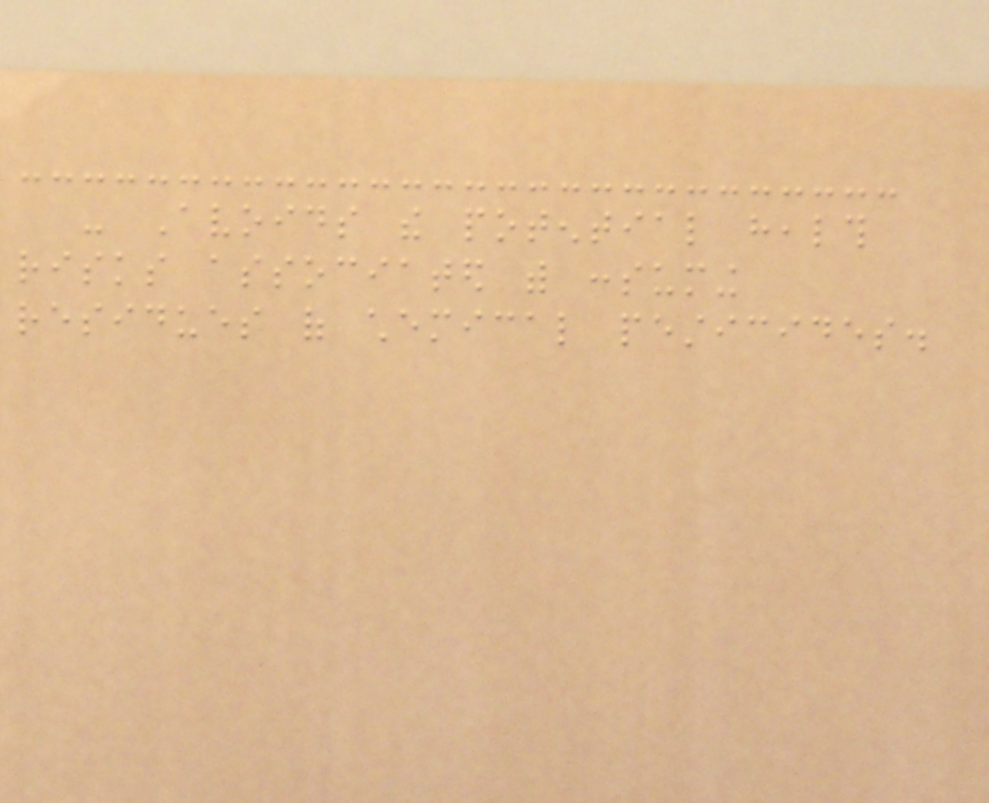- Avoids the potential health
risks associated with consuming
residues of chemical pesticides.
